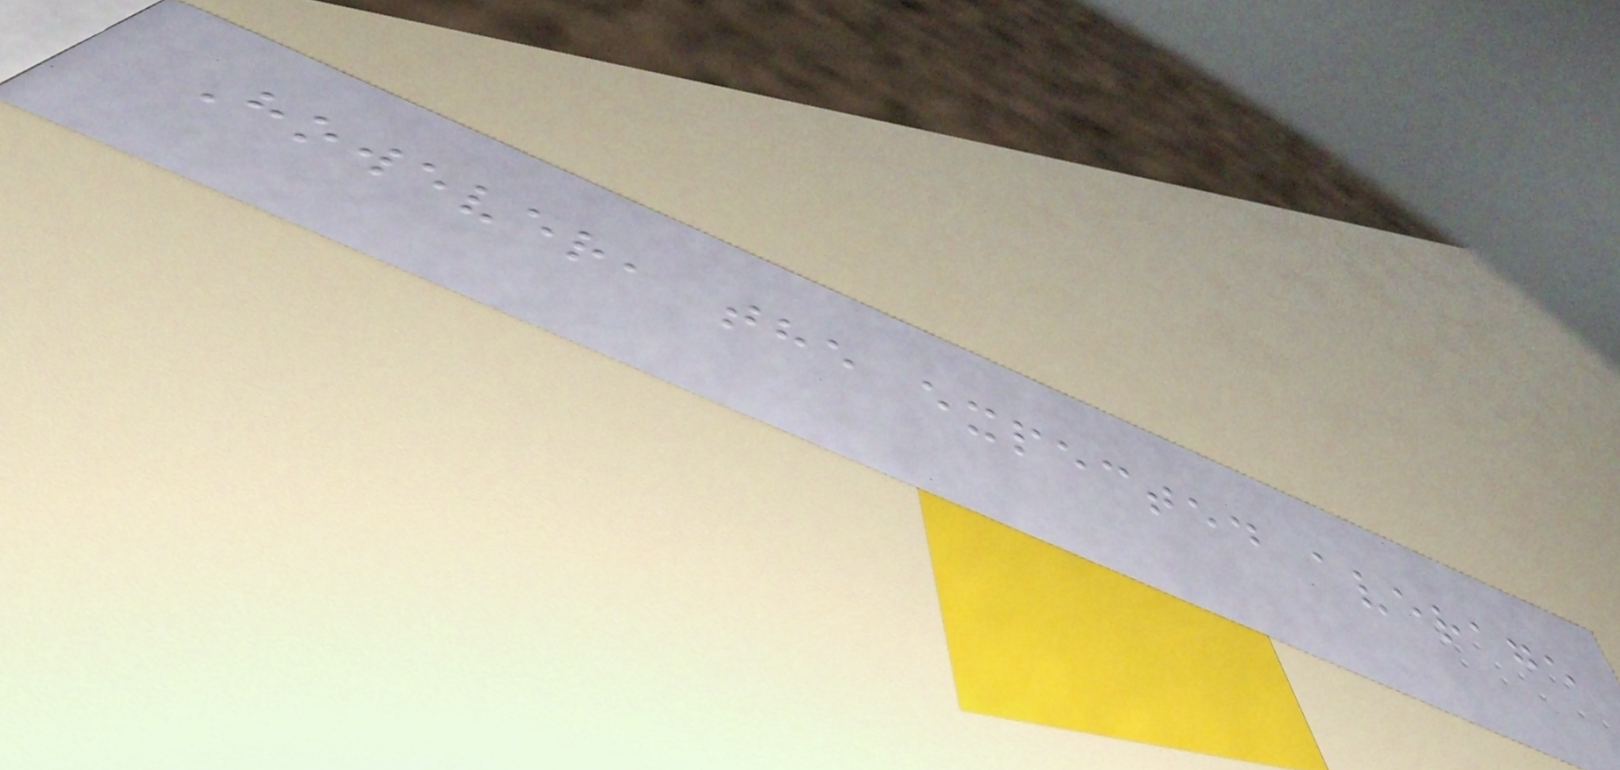However, the expected average
